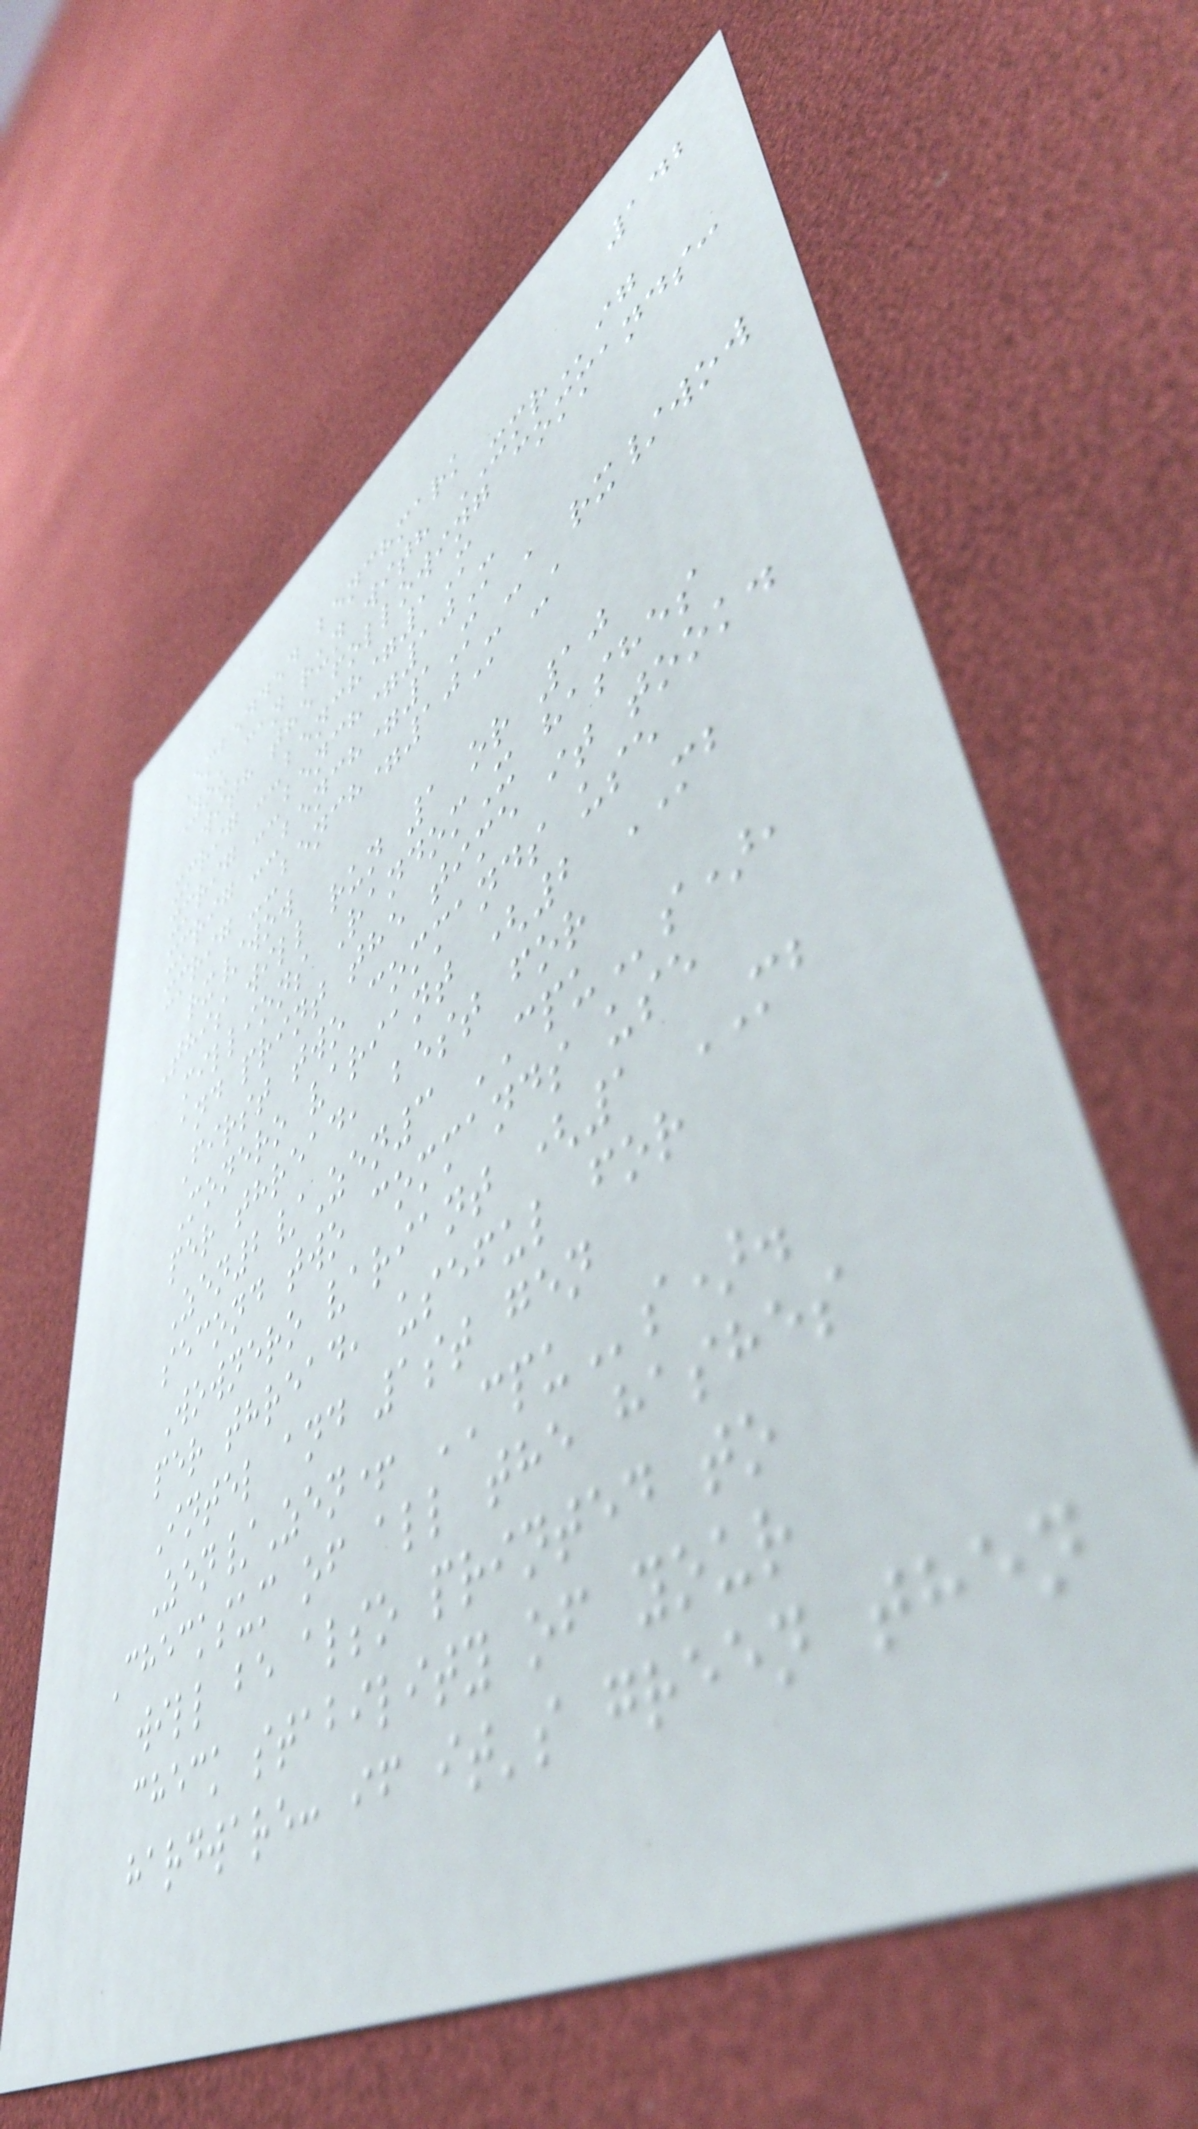142
Embedded benchmark
You can run with XMRig
with the following commands:
xmrig --bench=1M
xmrig --bench=10M
xmrig --bench=1M -a rx/wow
xmrig --bench=10M -a
rx/wow
This will run 1 or 10
millions RandomX hashes
and print the time it took.
First two commands use
Monero variant (2 MB
per thread, best for
Zen2/Zen3 CPUs),
second two commands use
Wownero variant (1 MB
per thread, useful for
Intel and 1st gen
Zen/Zen+ CPUs).
Checksum of all the hashes
will be also printed to
check stability of your
hardware: if it's green then
